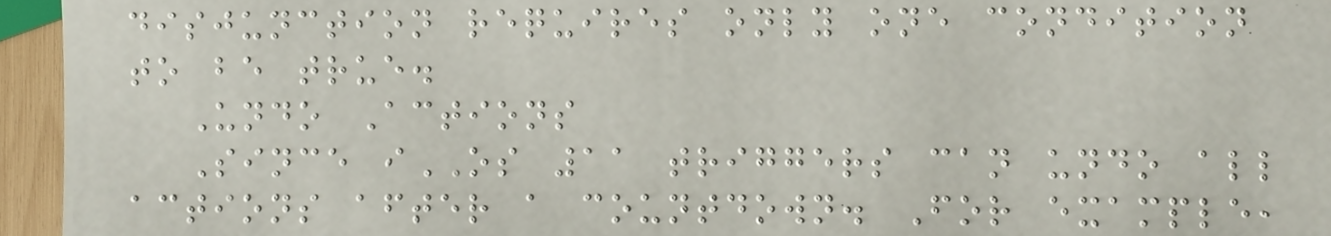disjunction requires only one condition
to be true.
Undo Actions
Since iOS 11 triggers can undo all
actions after a countdown. For example,
